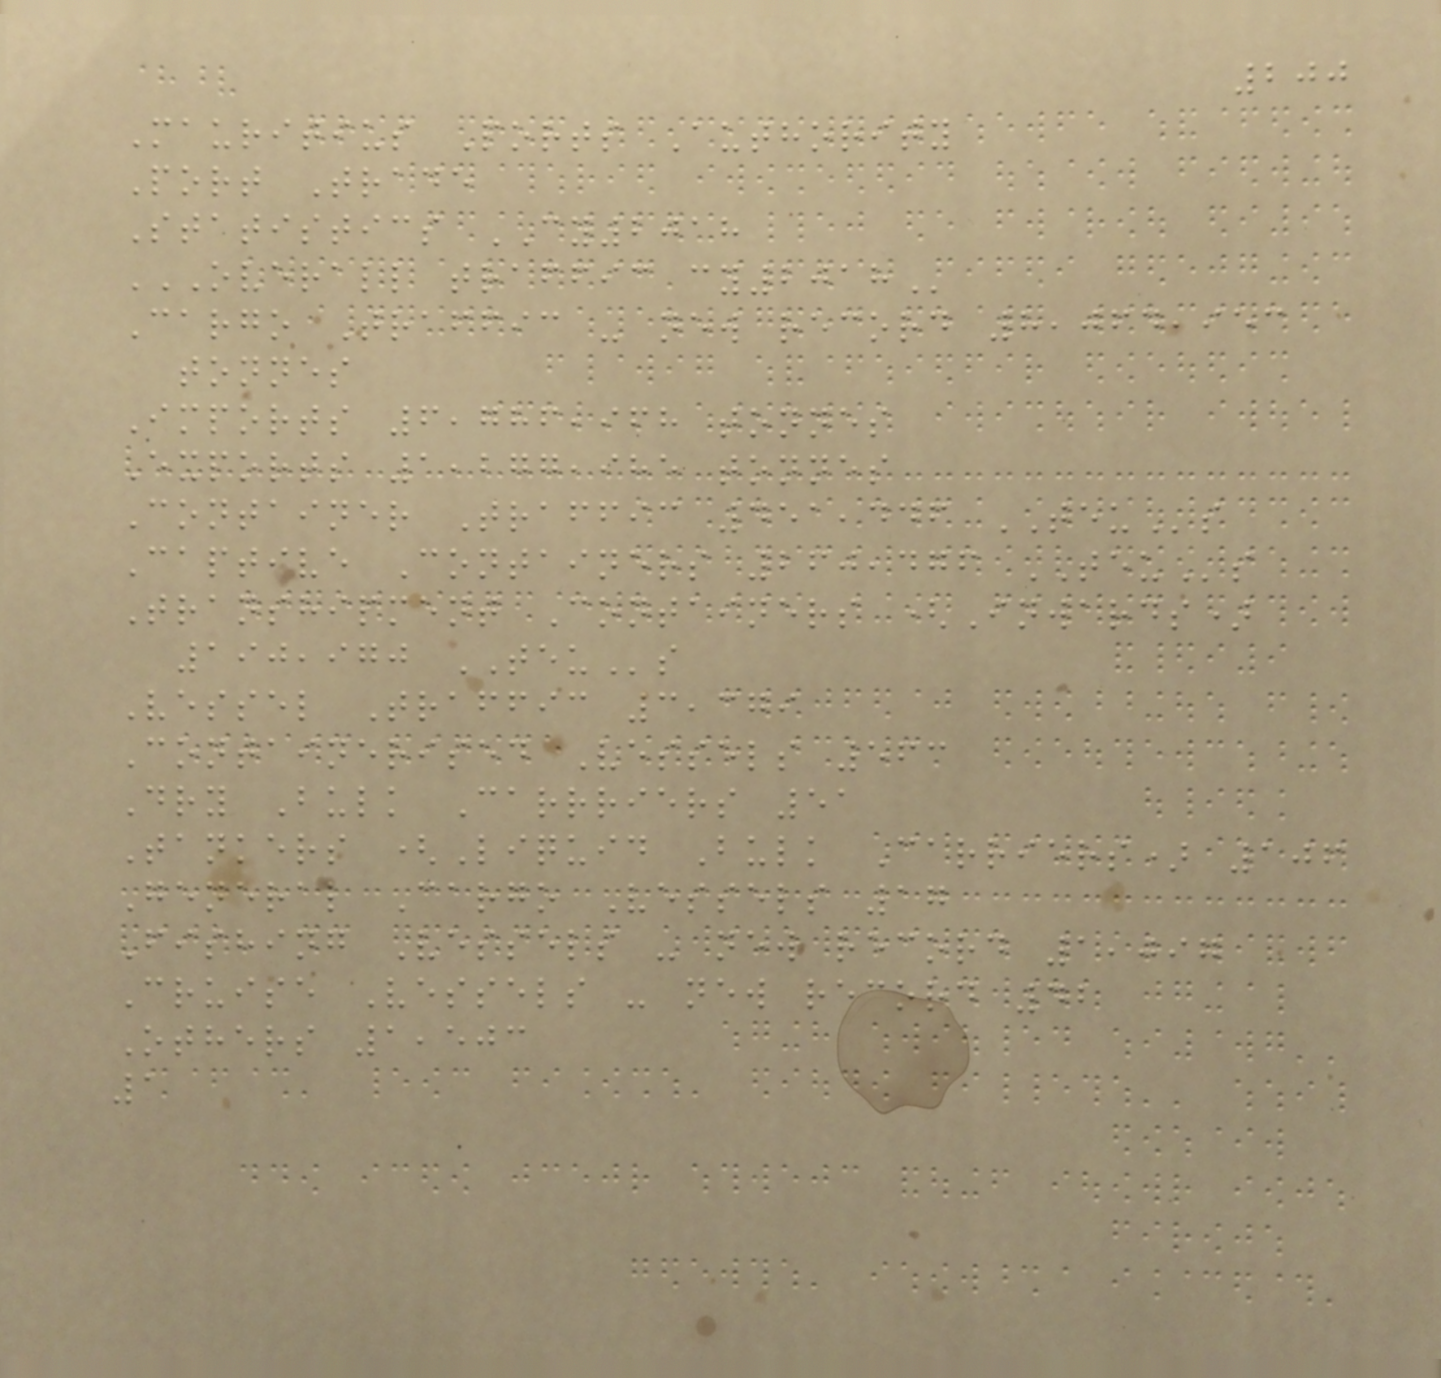200
Mauritius Ports Authority
Port Trade
Statistics CY2018
OVERALL TRAFFIC CY2018
Cargo Traffic - new record 8,064,953
tonnes
Imports 6,786,968 tonnes
Exports 1,277,985 tonnes
Container Traffic 451,446 TEUs
Captive Containers 260,476 TEUs
Transhipment Containers (Inwards)
190,970 TEUs
Vessel Traffic 3,379
Containerised Vessels 563
Dry Bulk Carrriers 51
Tankers (Liquid Bulk Carriers) 106
General Cargo Vessels 17
Fishing Vessels - new record 1,097
Cruise Vessels - new record 42
Others 1,503
1
